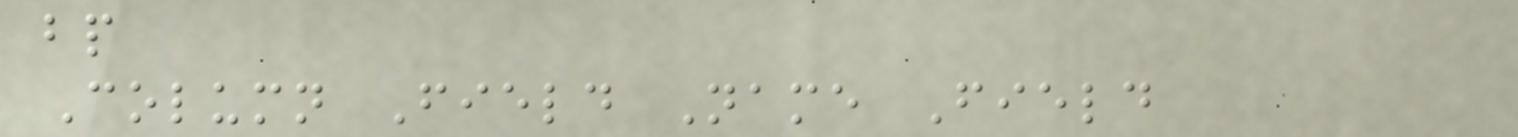bp
Column Field Name Field
